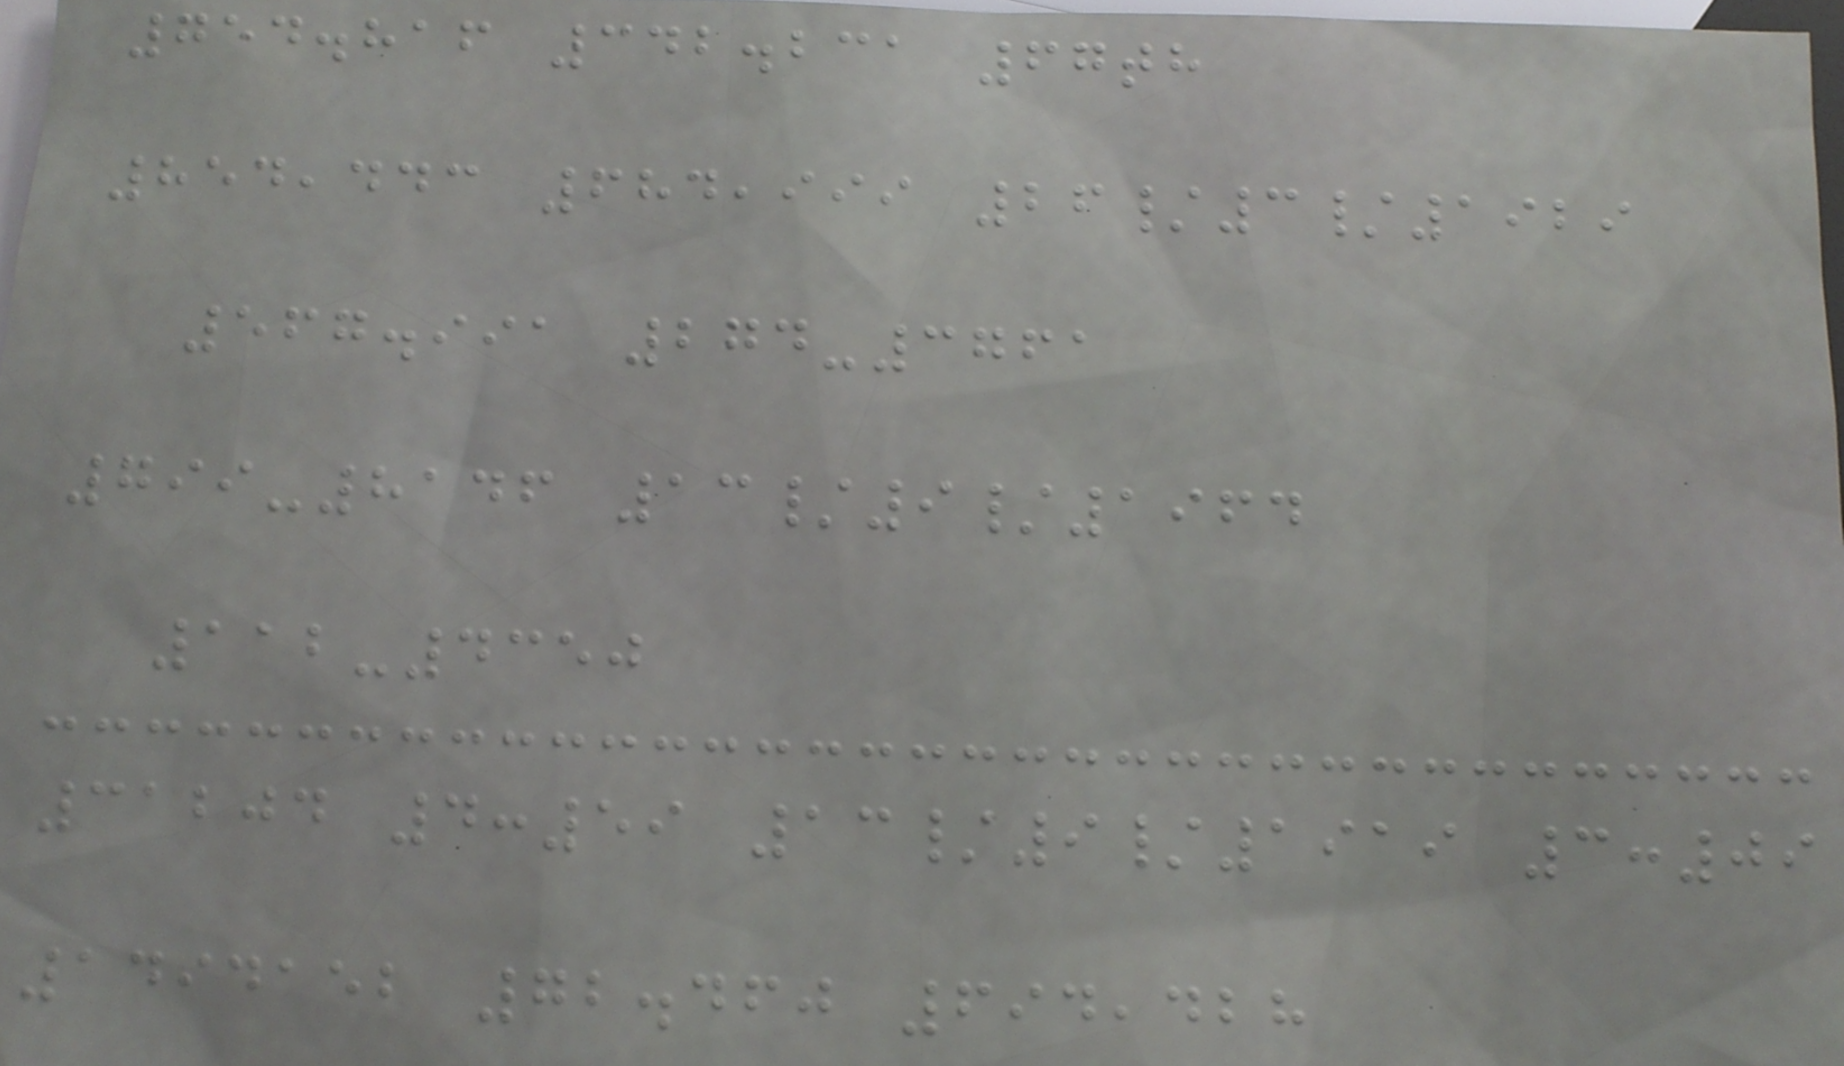754.816 342.231 67th
854,443 684,999 26/3/1929
567.991 274-3761
799-8146 13/9/1964
112-4350
31204 4:59 13/9/1919 3:09
1494152 72.460 694,428
